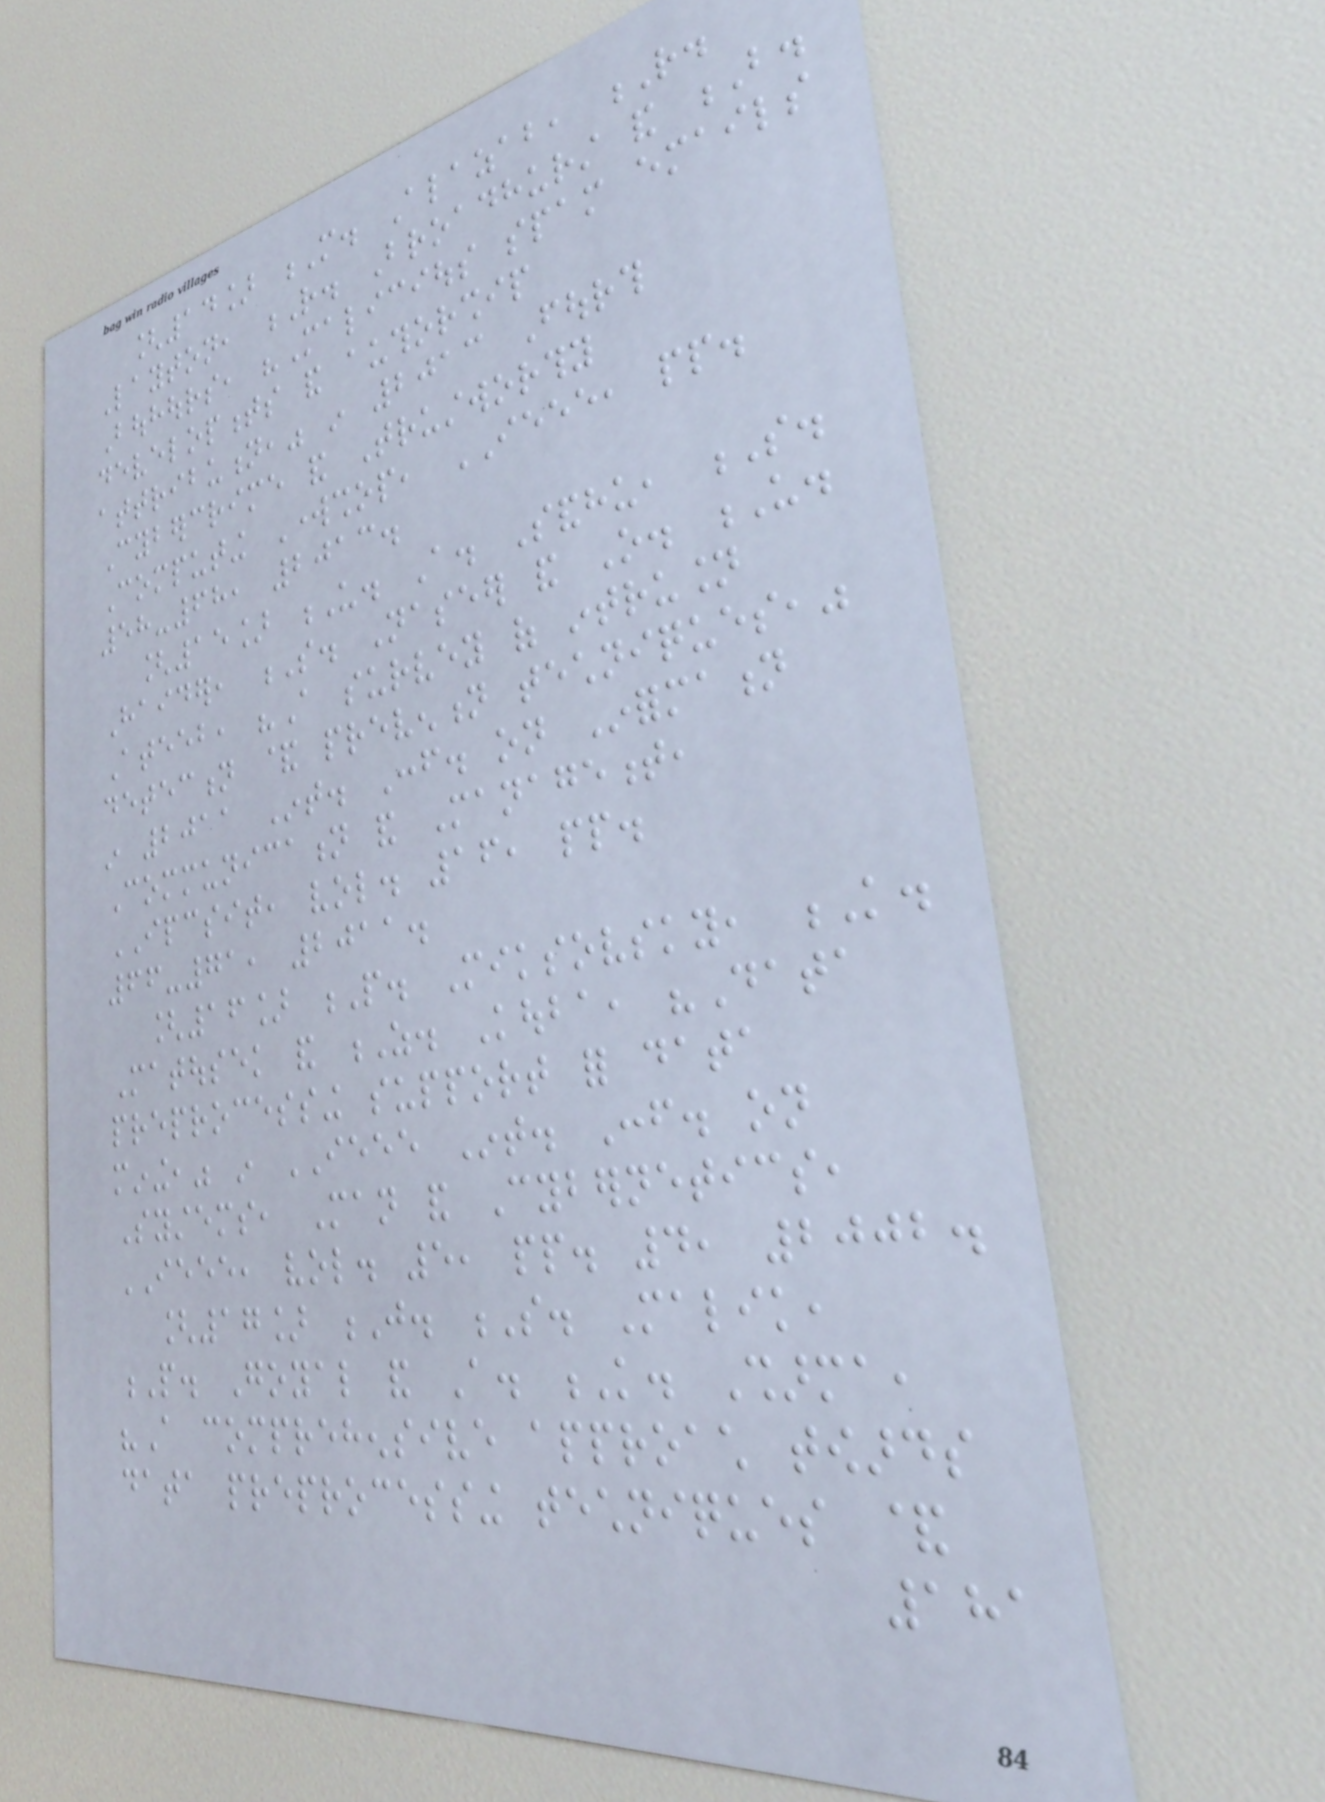[14] M. Alazab, R.
Layton, R. Broadhurst and B.
Bouhours, "Malicious spam emails
developments and authorship
attribution," in 2013 Fourth
Cybercrime and Trustworthy
Computing Workshop, IEEE, pp.
58-68, 2013.
[15] U. A. Sandhu, S.
Haider, S. Naseer and O. U.
Ateeb, "A survey of intrusion
detection & prevention techniques,"
in 2011 Int. Conf. on Information
Communication and Management,
IPCSIT, vol. 16, pp.
66-71, 2011.
[16] P. Miksovsky, K.
Matousek and Z. Kouba, "Data
preprocessing support for data
mining," in IEEE Int. Conf. on
Systems, Man and Cybernetics,
IEEE, vol. 5, pp. 4, 2002.
[17] J. S. Malik,
P. Goyal and A. K. Sharma,
"A comprehensive approach towards
data preprocessing techniques &
181
